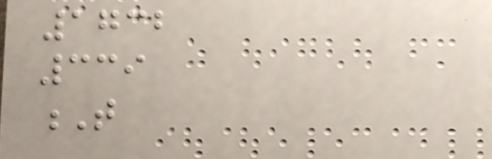1732
339
T
